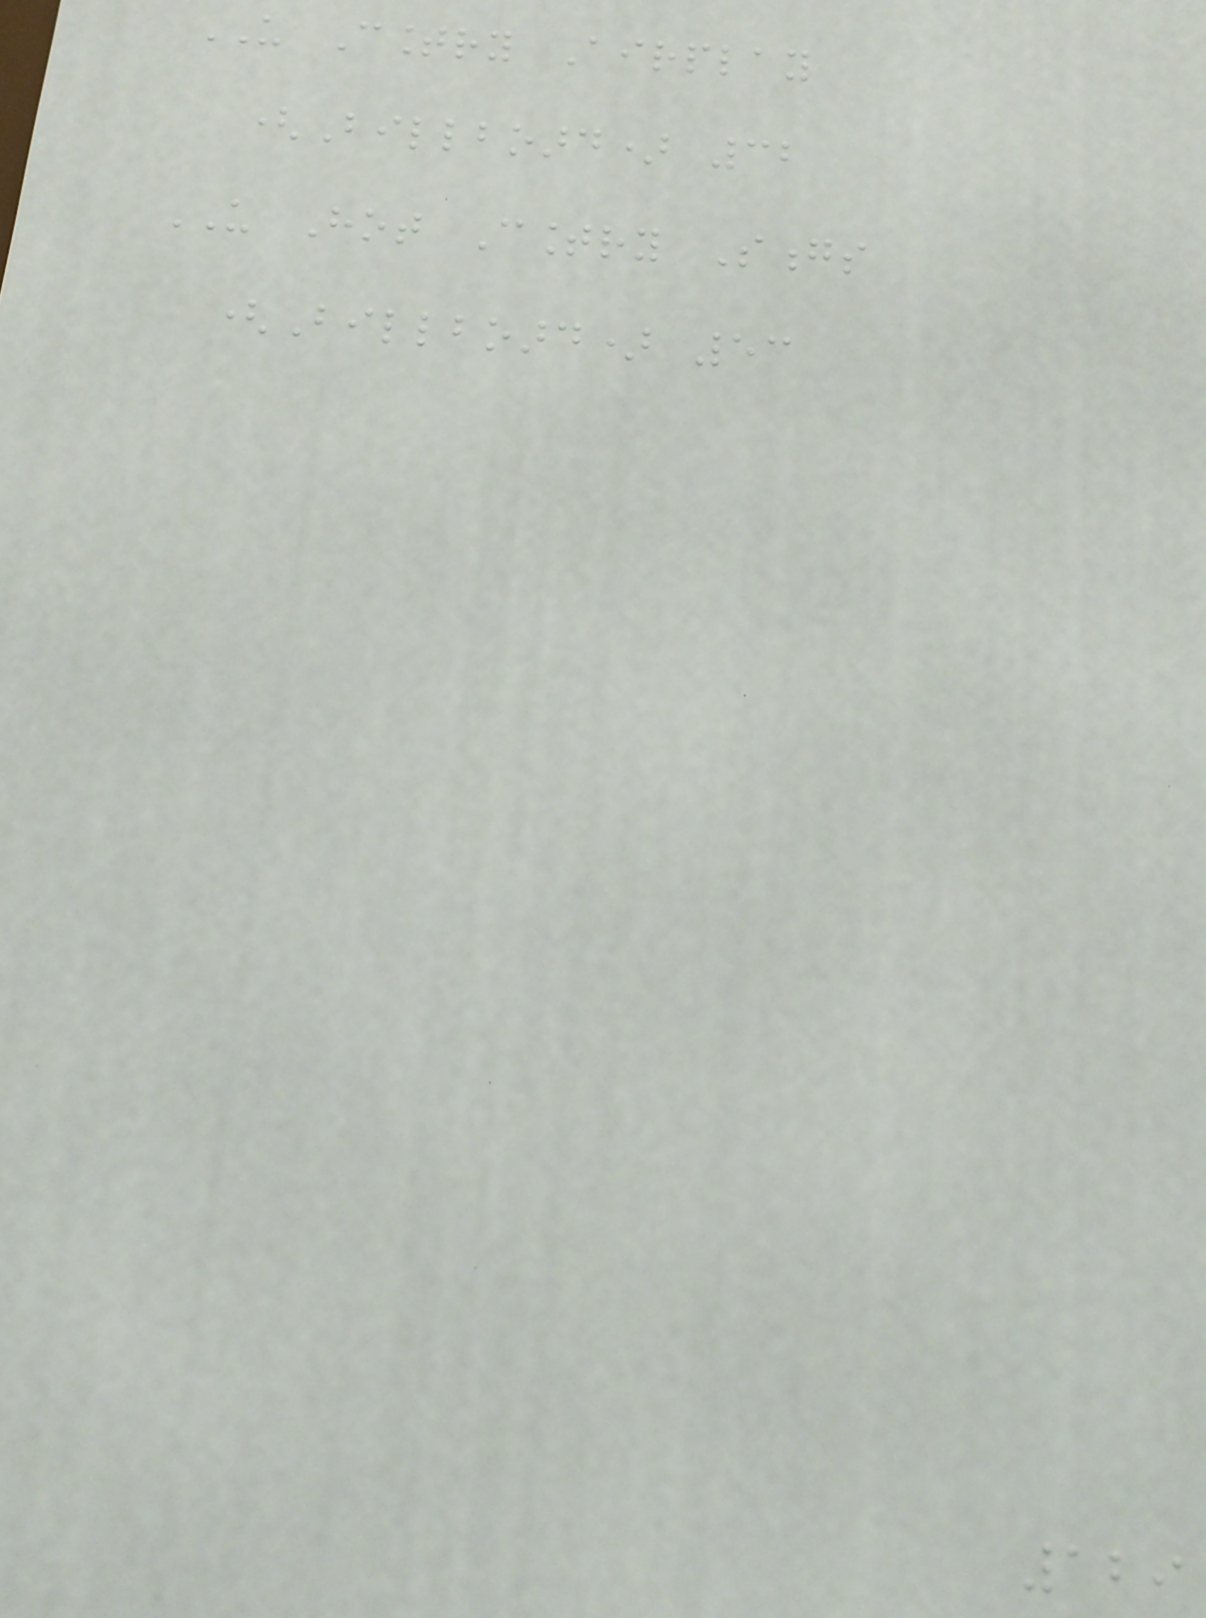US Country Airplay
(Billboard) 32
US Hot Country Songs
(Billboard) 53
129
